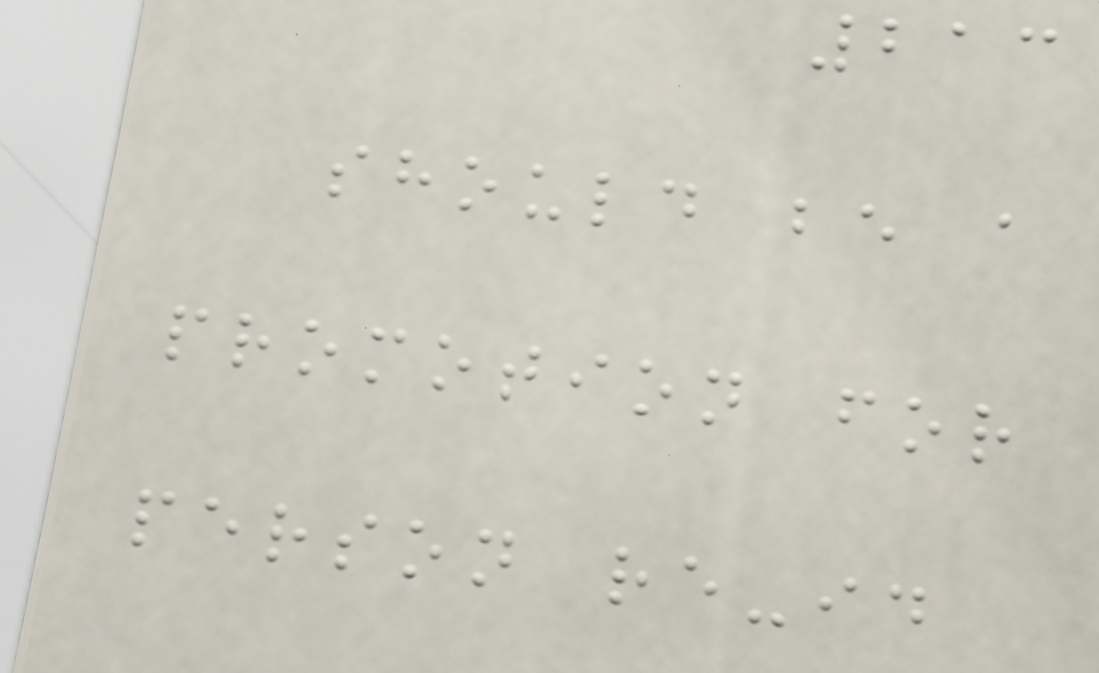213
should be a
promotion for
person re-id
